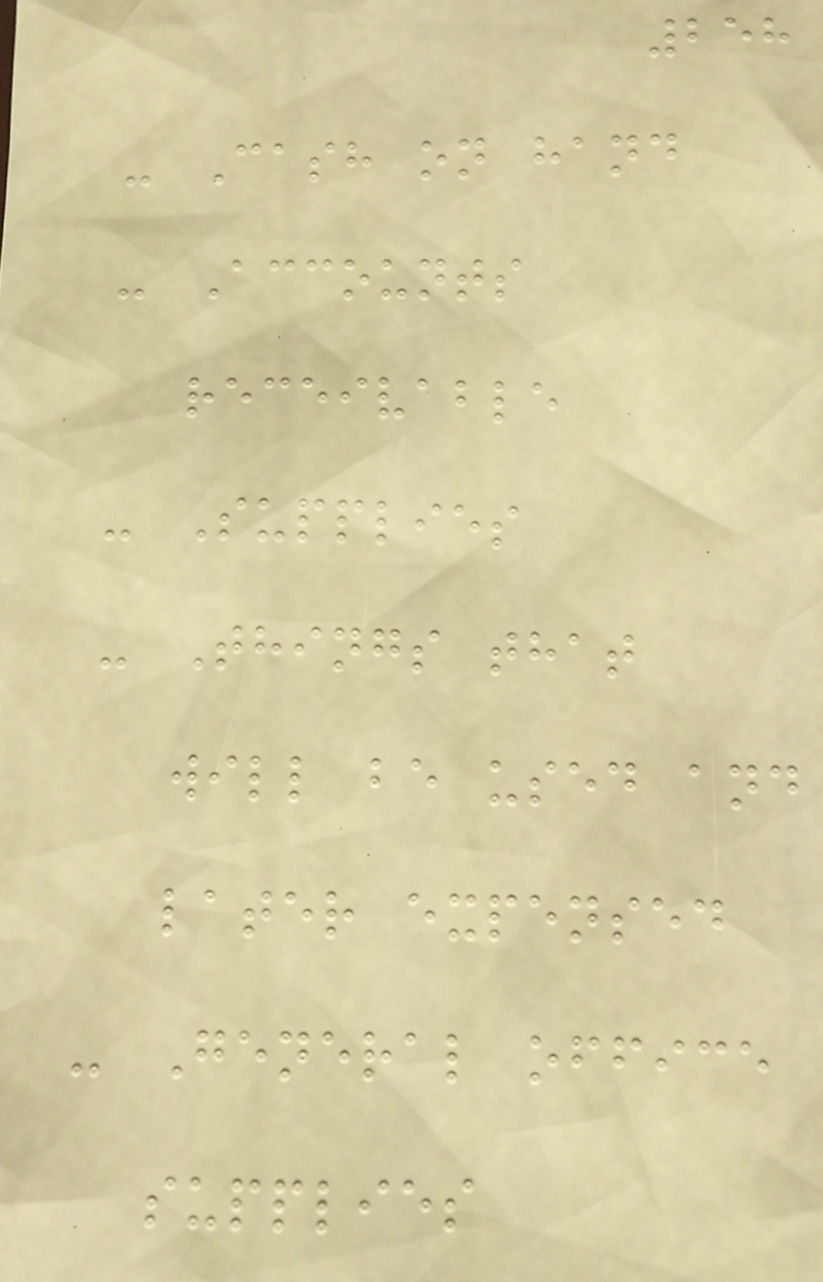258
- Cash on hand
- Accounts
receivable
- Supplies
- Things that
will be used and
later expensed
- General office
supplies
